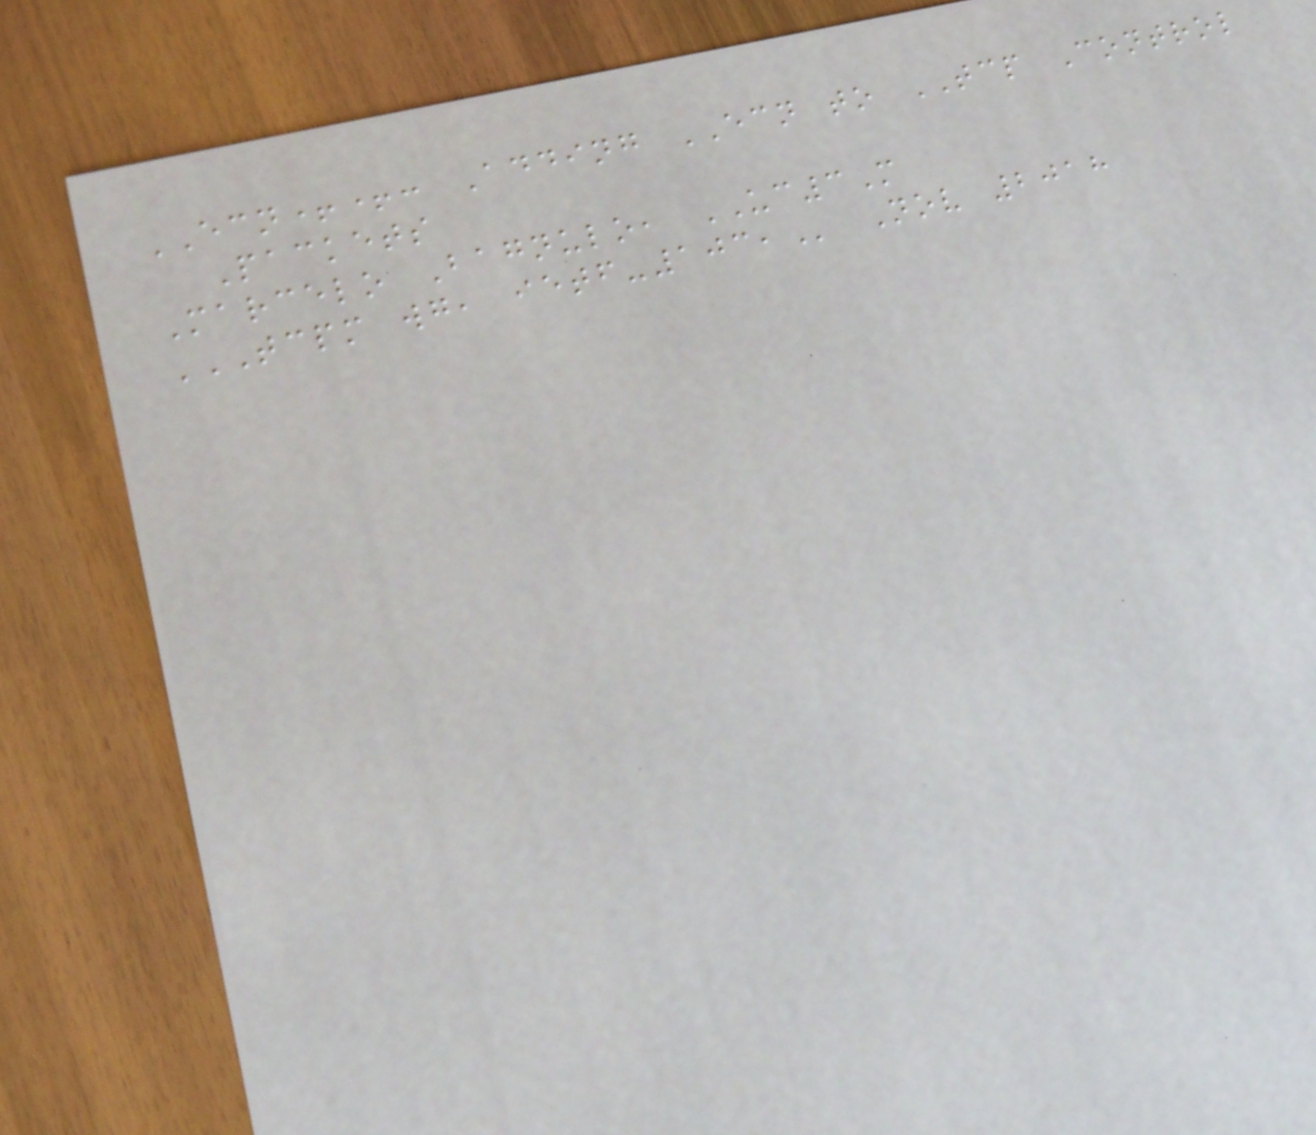ECN++: Adding ECN to TCP Control
Packets
Marcelo Bagnulo, UC3M
TCPM WG, IETF-103, Nov 2018
